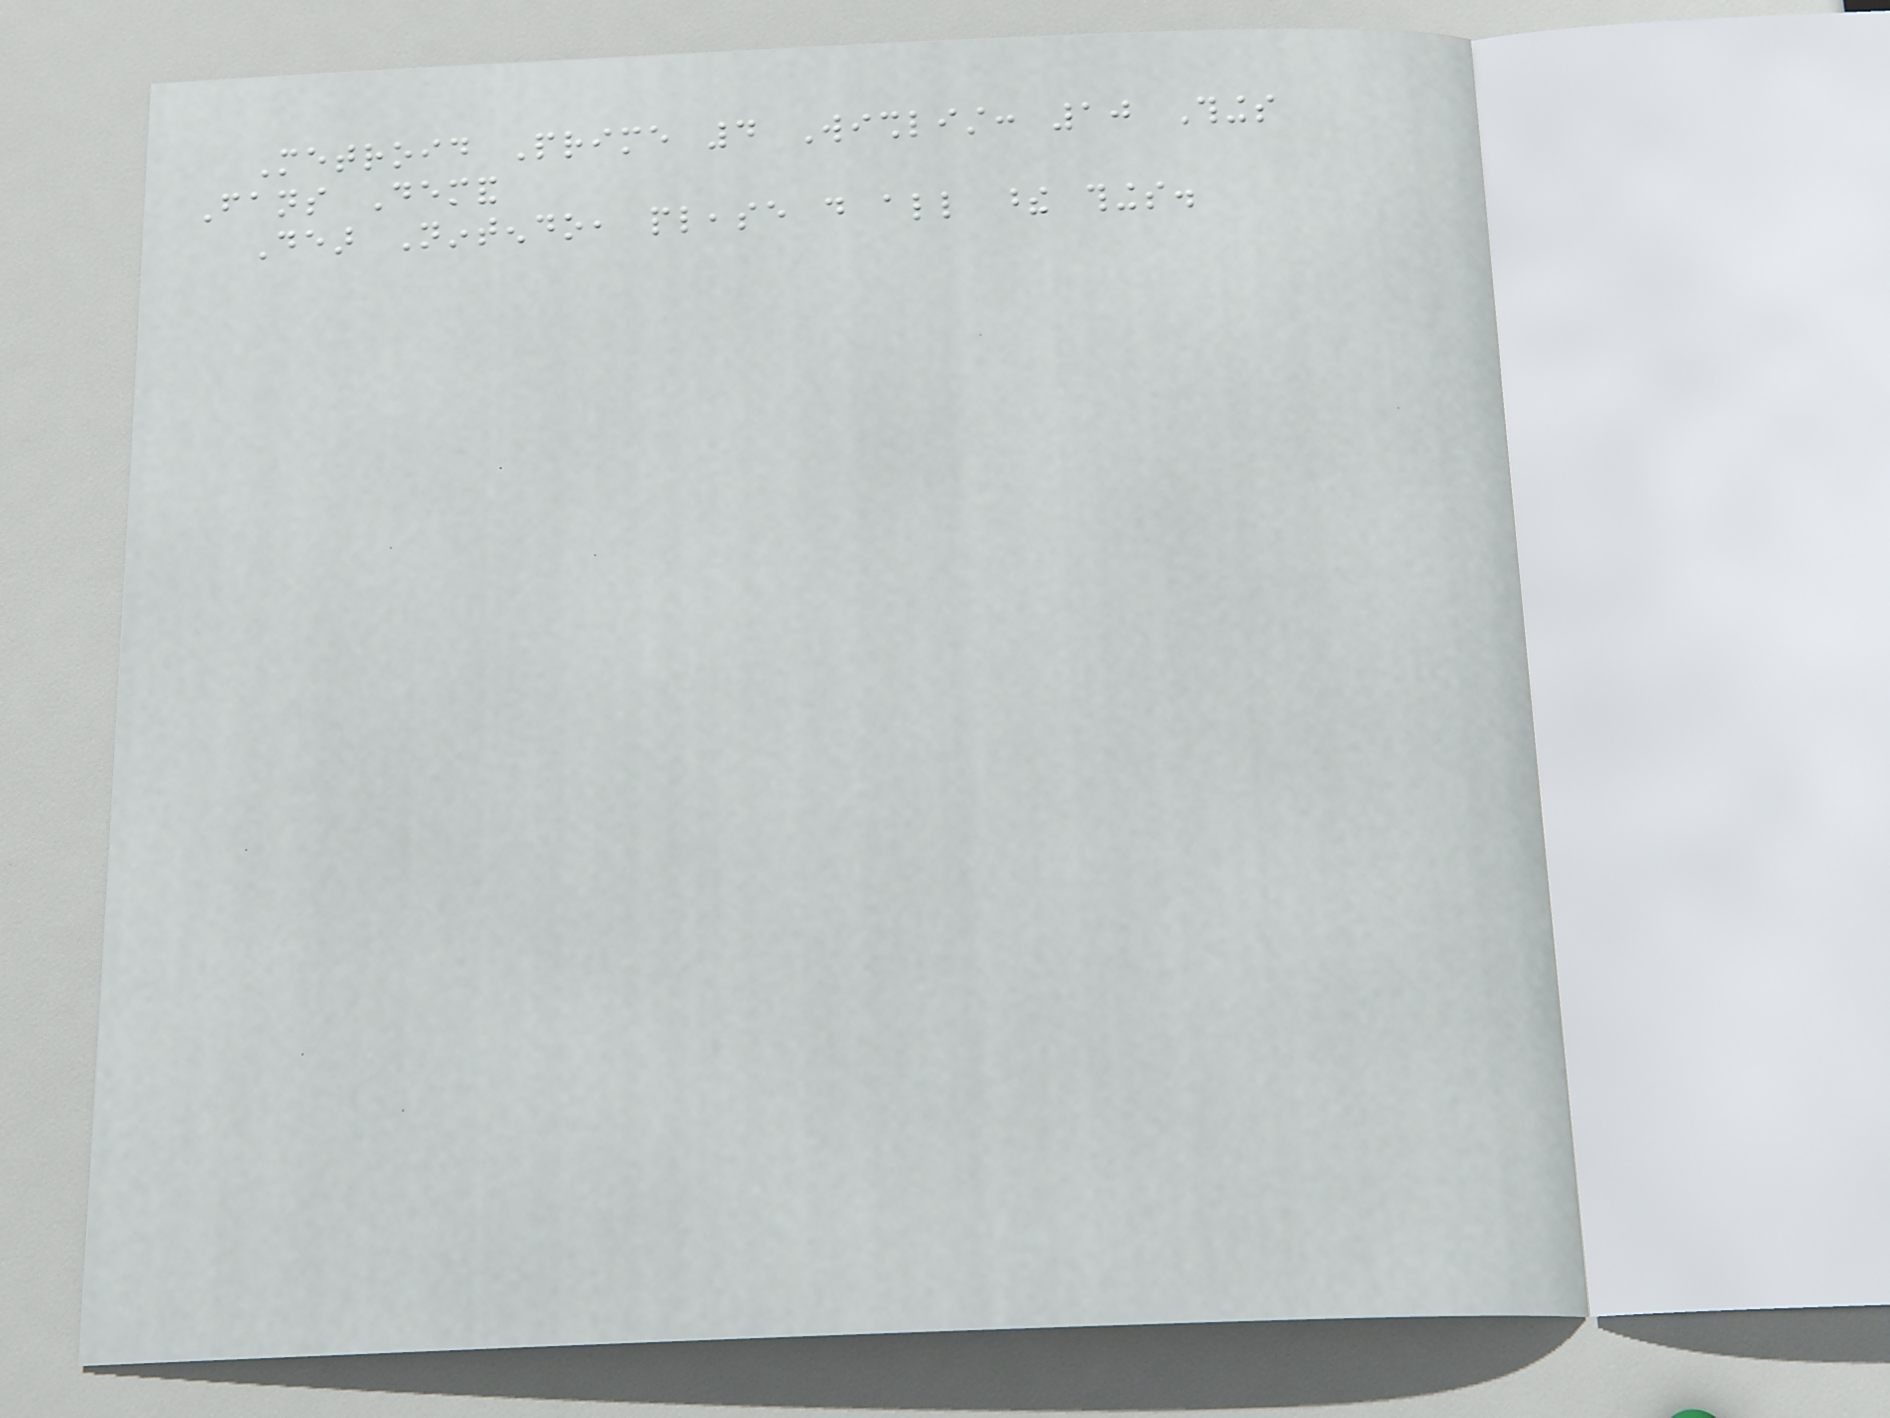Metroid Prime 4 Wishlist: 10 Things
Fans Demand
Dear Nintendo, please do all these things.
